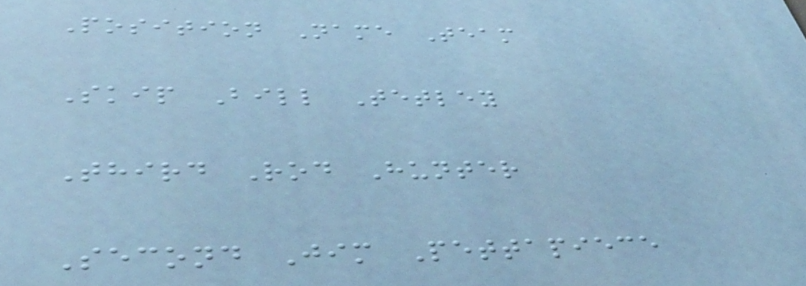Position Name Team
Skip Bill Tetley
Third Rod Hunter
Second Jim Pettapiece
